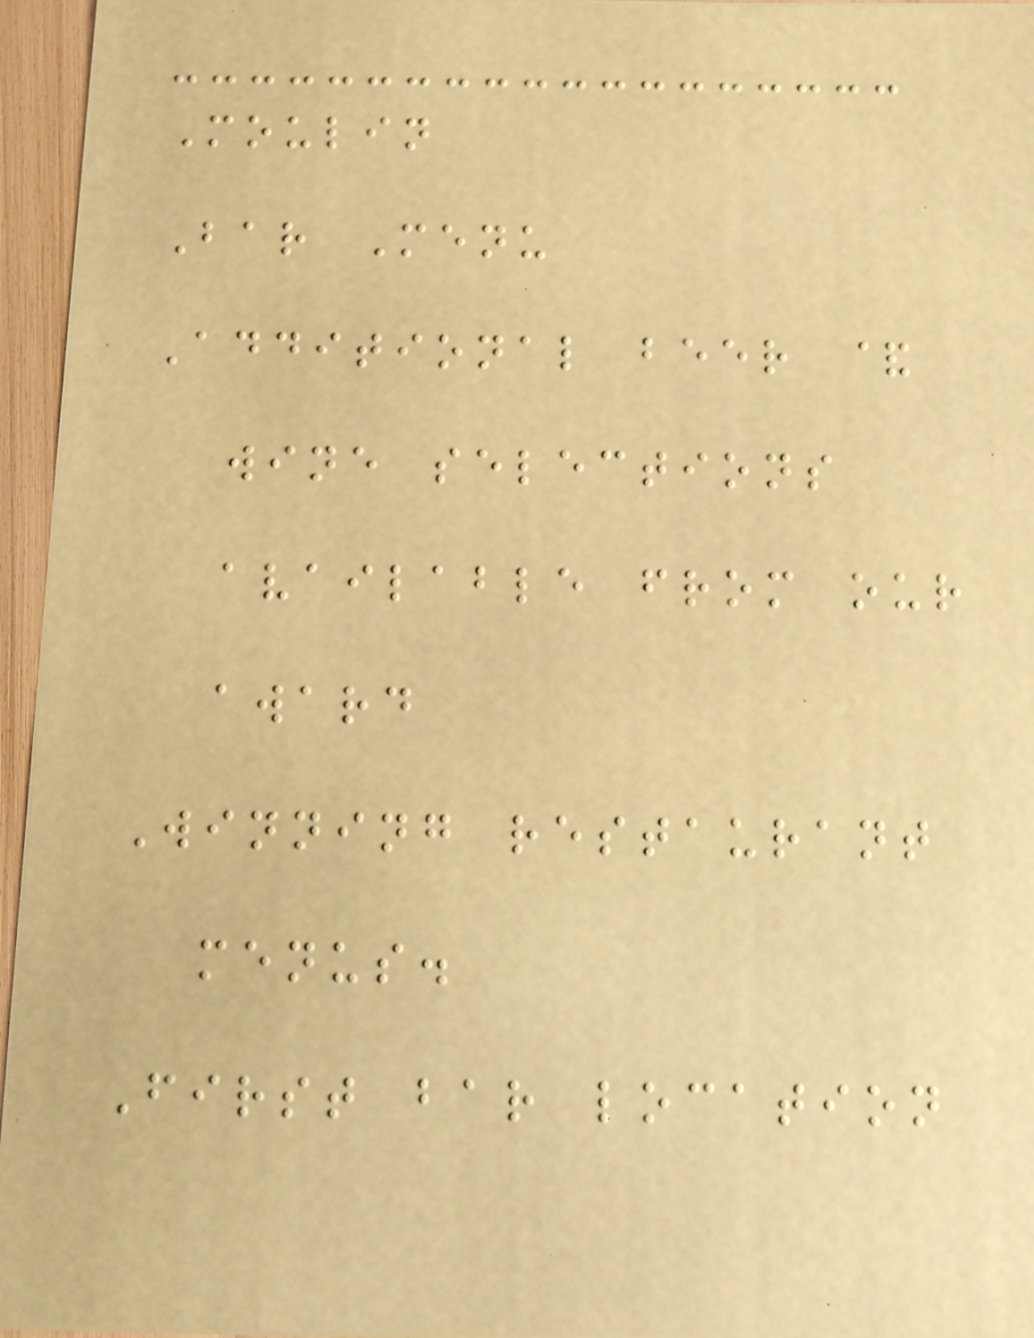Moulin
Bar Menu
Additional beer &
wine selections
available from our
award
Winning restaurant
menus.
First bar location
